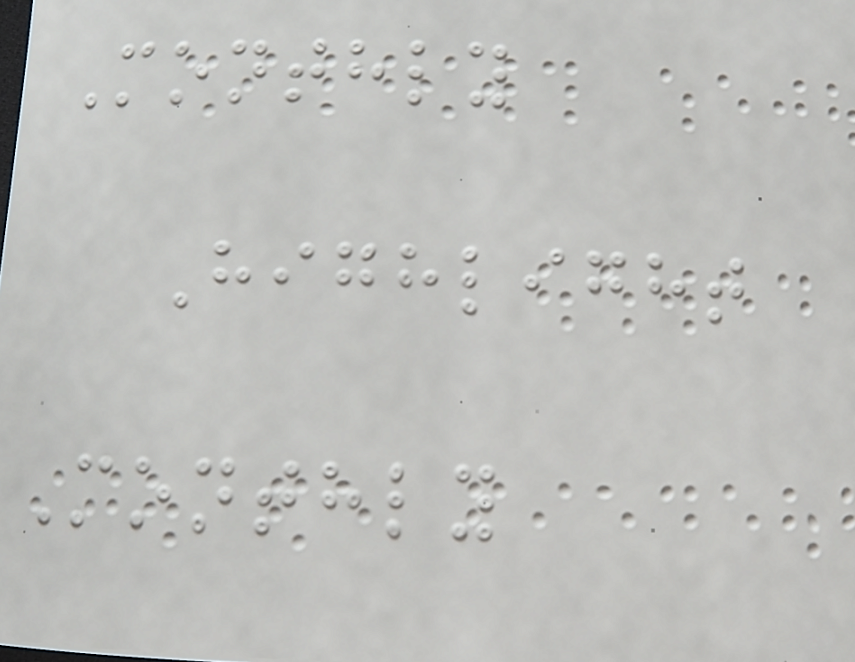Monthly
Highlight
Monthly
